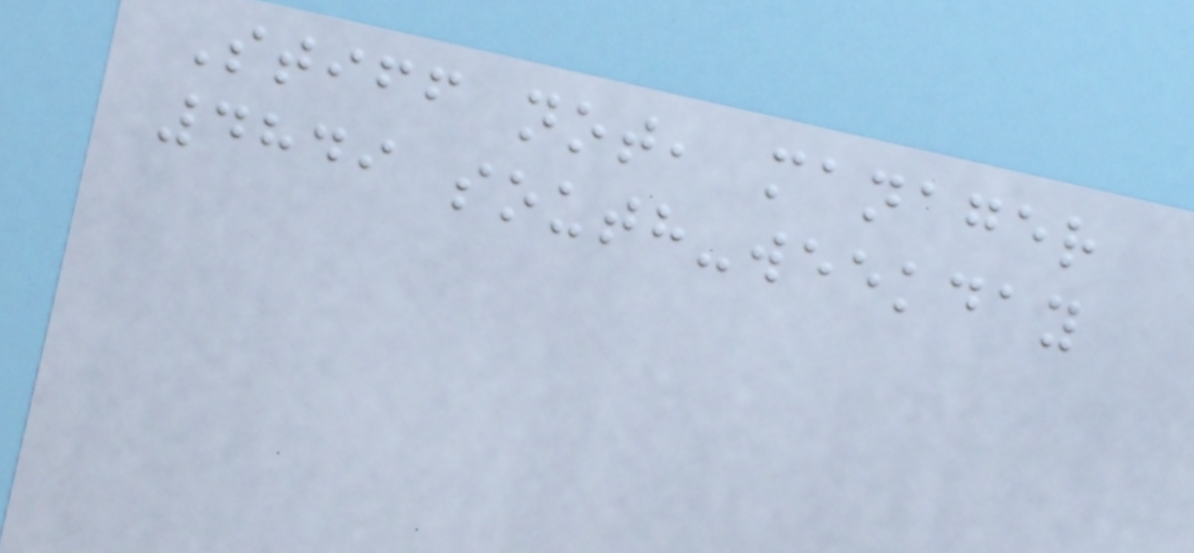Stiff not, manager
4849 south-weekday
